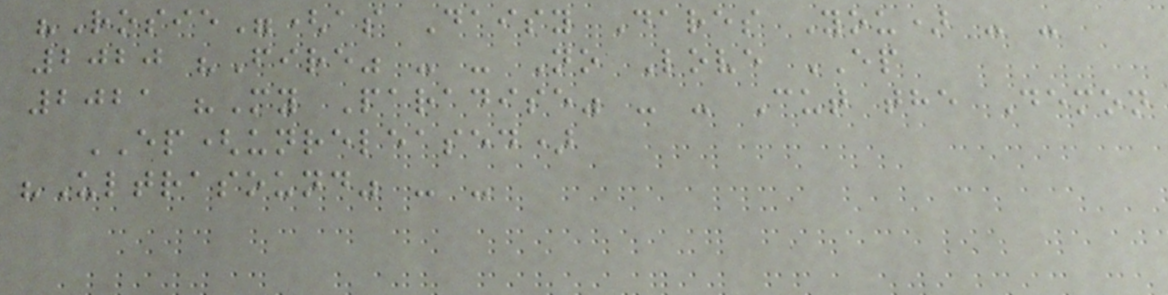"Rosie"(as Daisy Dares You) - -
2020 "Fire" - - No Love EP
2021 "My Paradise" - - Cut the Demon
EP(unreleased)
"Ultrasound" - -
